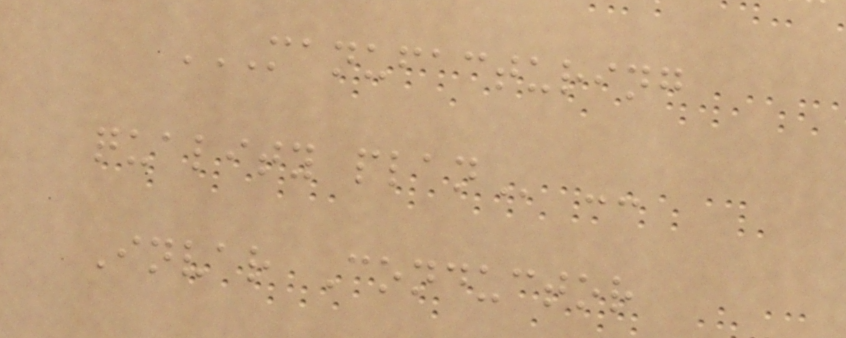MANUFACTURING
QUALITY PLAN --
Invar Conductor
